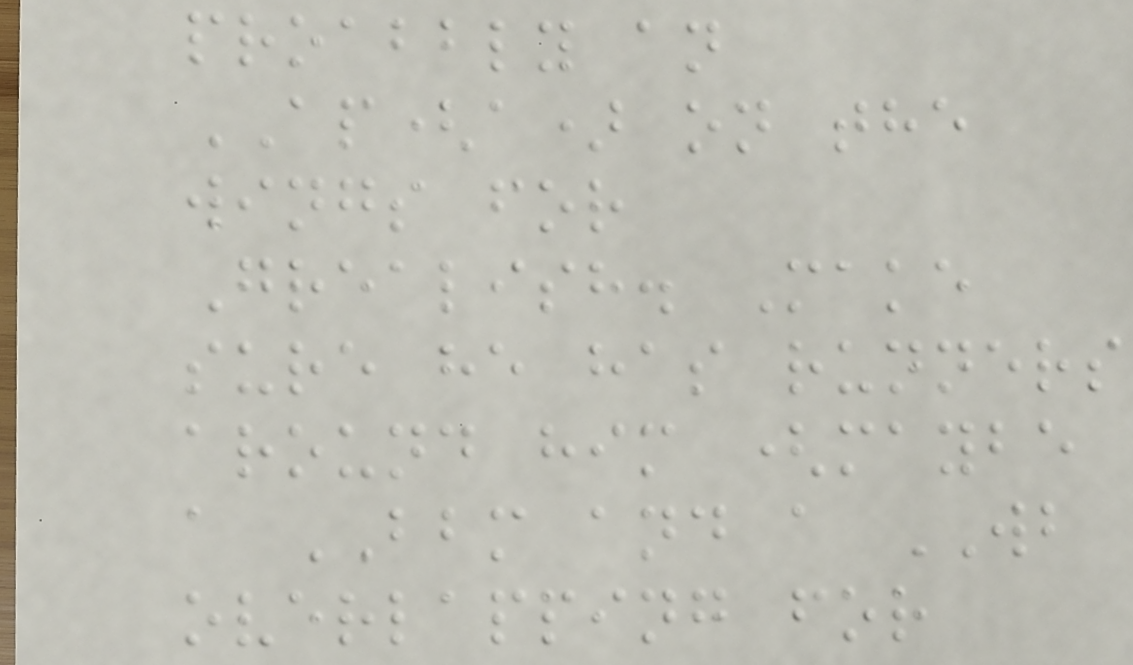proabbly an
AP(a) on the
wings for
Grealish. Make
sure he has runners
around him (maybe
a BBM and a WB
overlapping for
